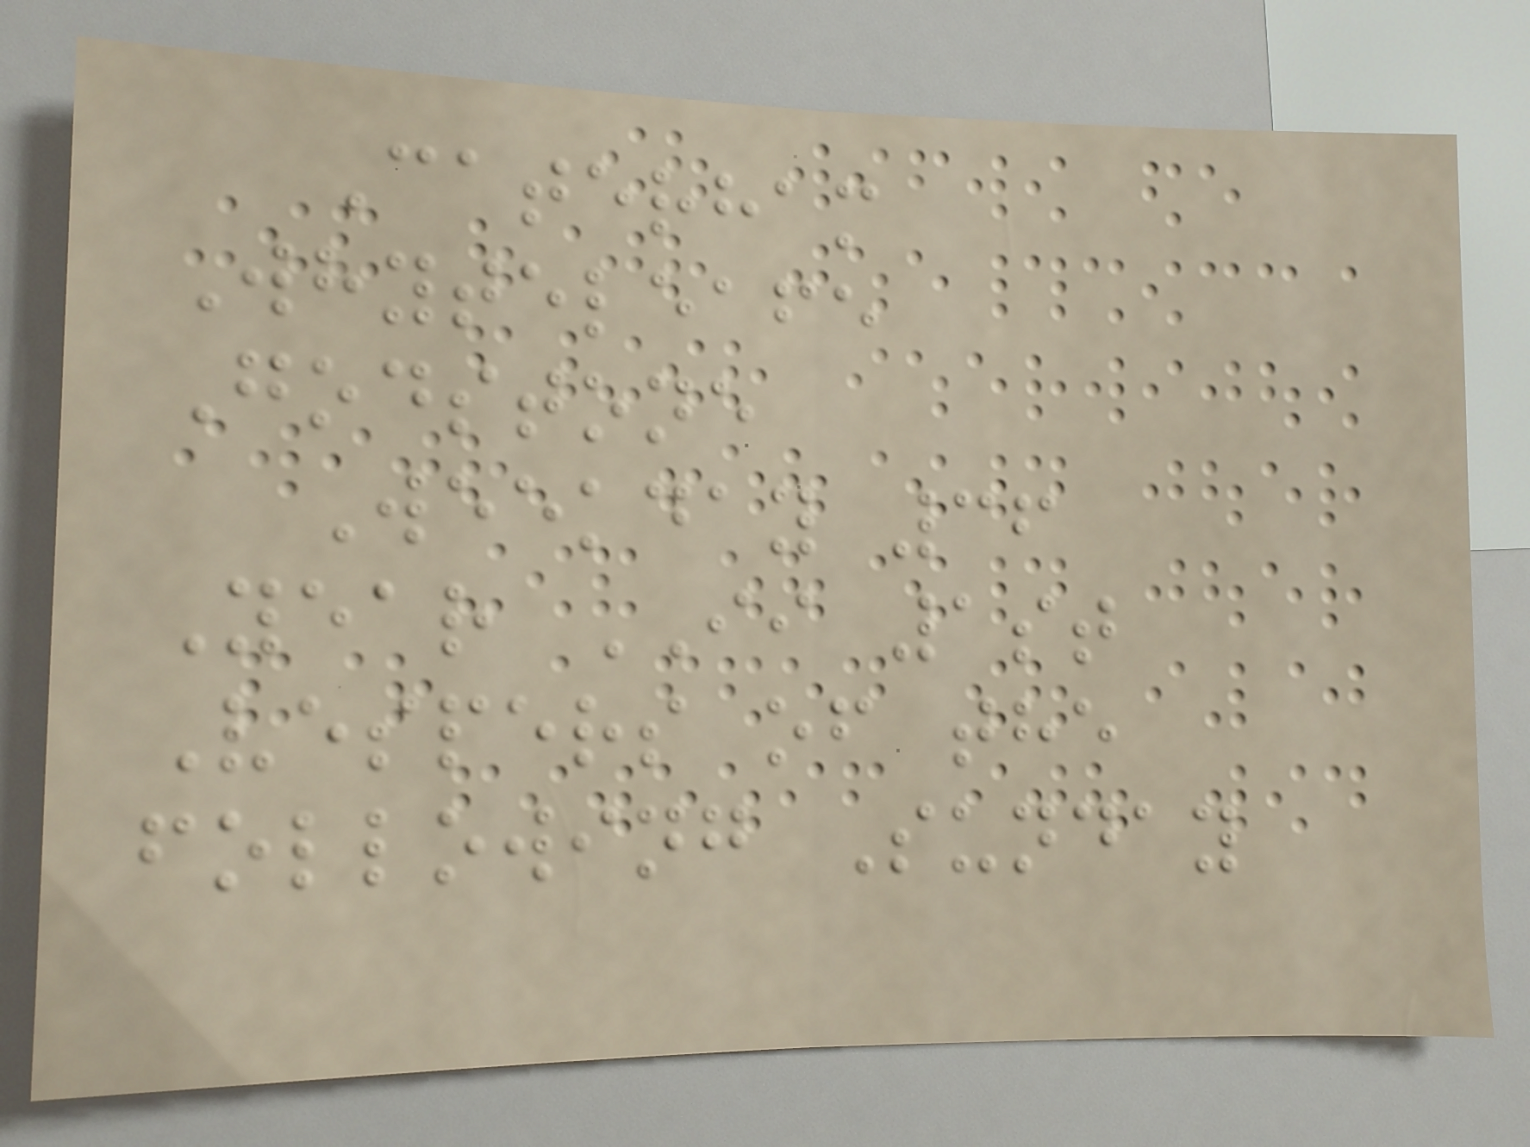Caterham
Whyteleafe
Godstone
Weekday 36
Year II 1st
Vespers of the
following Sunday
